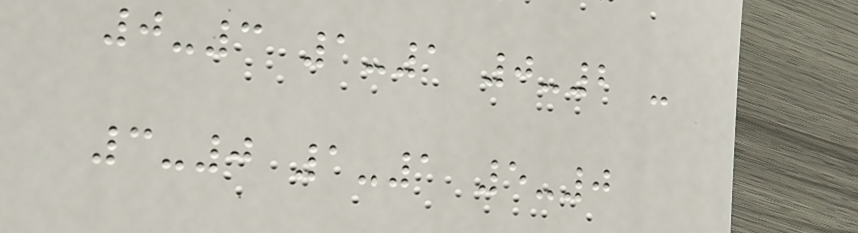0-3 1-1 0-2 -
3-0 1-1 5-0
